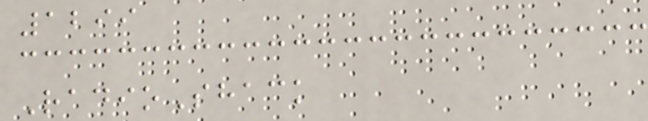1299
RadioShack
